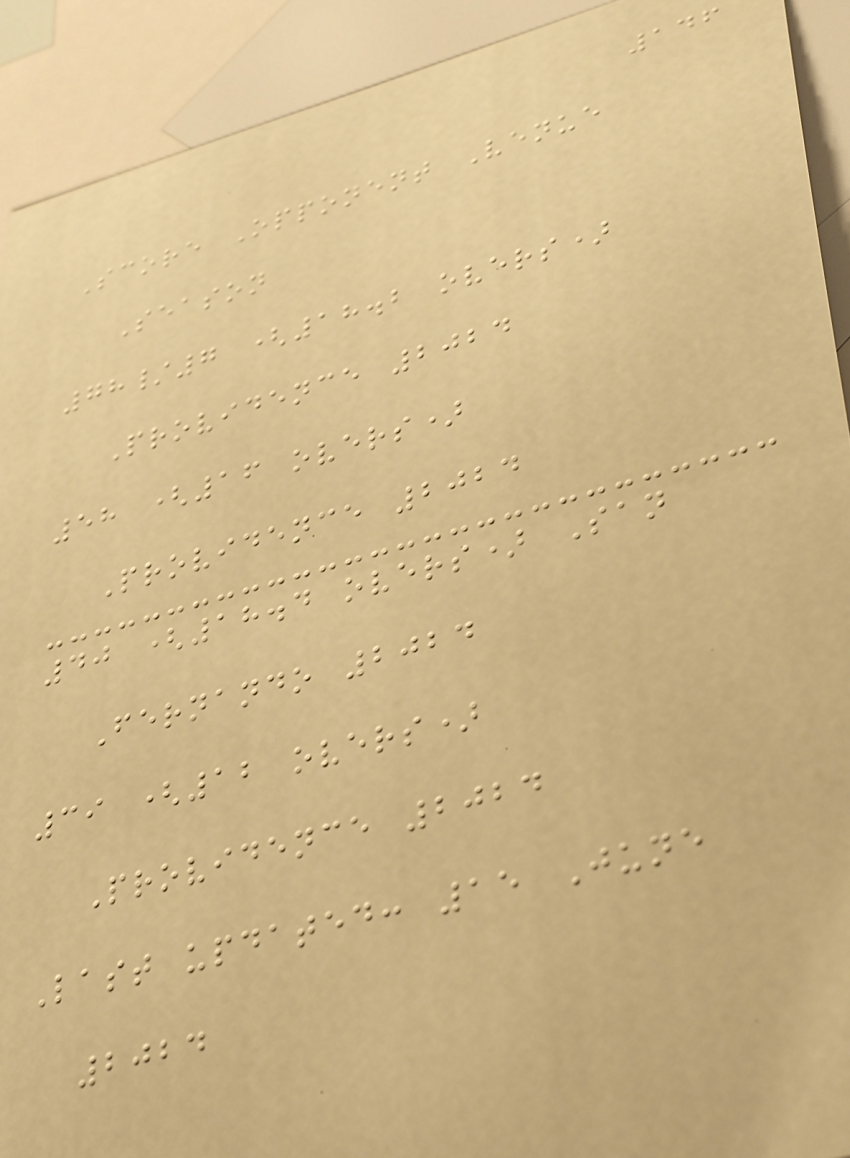146
Score Opponent Venue
Season
78/7 (18.2 overs)
Providence 2024
58 (16 overs)
Providence 2024
40 (18.4 overs) San
Fernando 2024
39 (12 overs)
Providence 2024
Last updated: 15 June
2024
